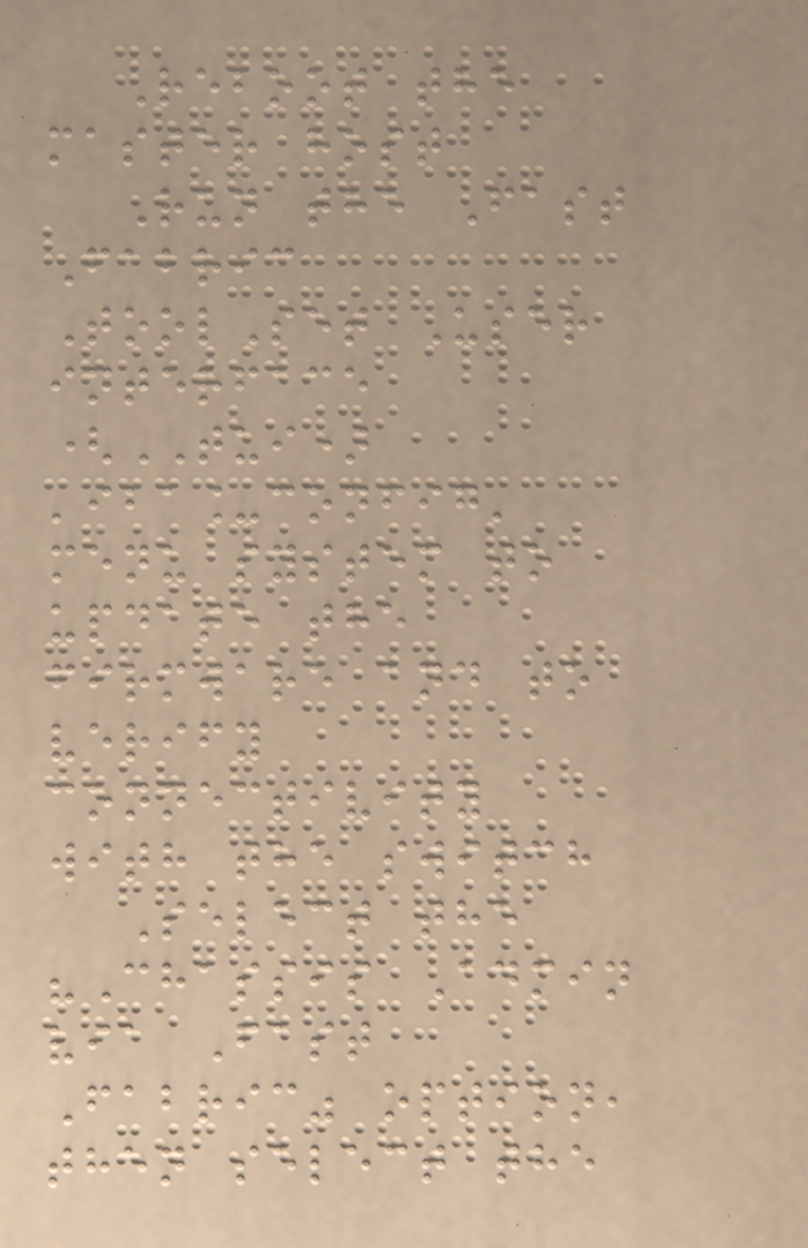Reboot the
master host
Run the Fast
Fabric
ToolSet User
interface
(TUI)
'iba_config'
menu system to
update the
firmware and to
verify
connectivity
with the switch
Select the
"Chassis Admin
via Fast
Fabric" option,
then select the
